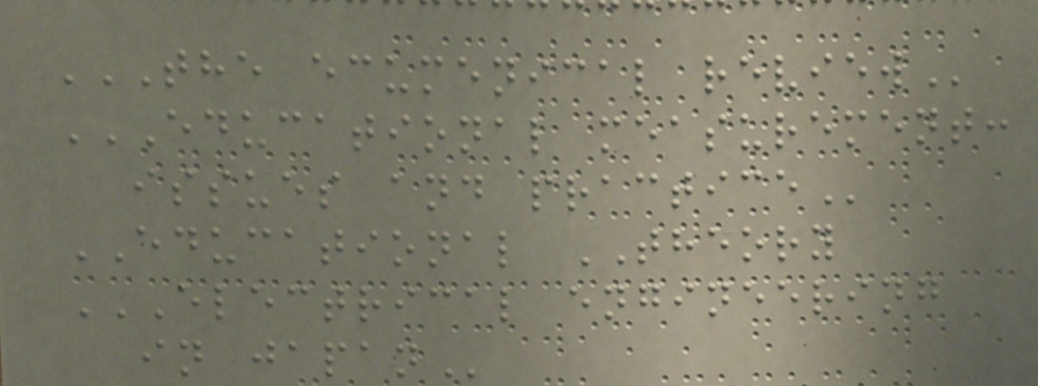THE ECUMENICAL REVIEW
EDUCATIONAL MEASUREMENT:
ISSUES AND PRACTICE
EDUCATIONAL THEORY
ELECTRICAL ENGINEERING
IN JAPAN
